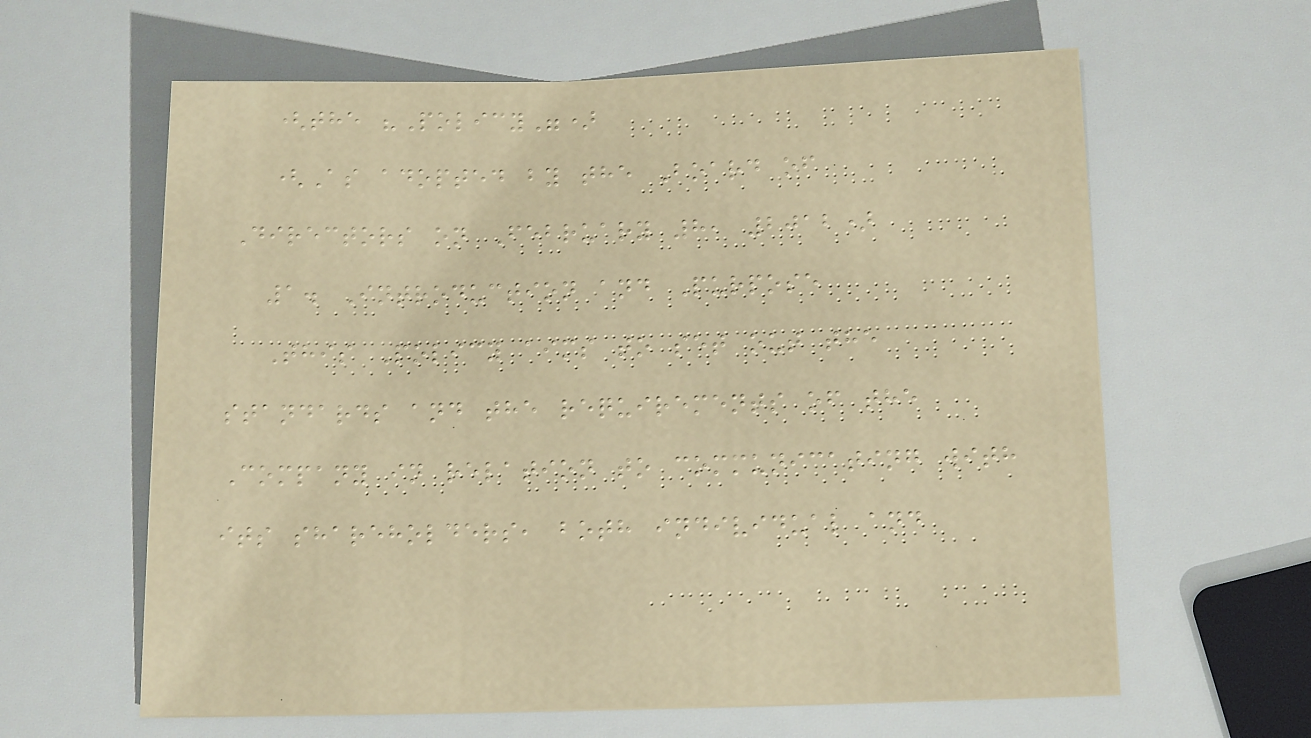(the "Policy")
(As adopted by the Board of
Directors on February 8, 2012)
1. Introduction and Purpose
This Policy aims to set out the
standards and the requirements of the
Company in relation to communicating with
its shareholders, both individual and
